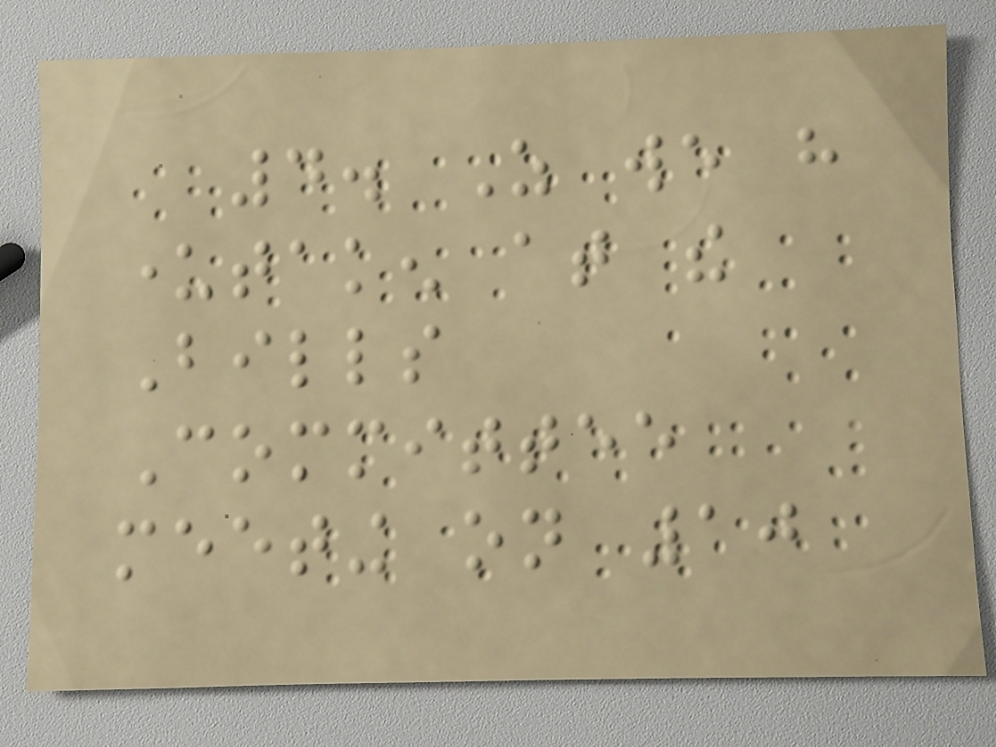4. As we have
undertaken at the
Bills
Committee
meeting on 10
